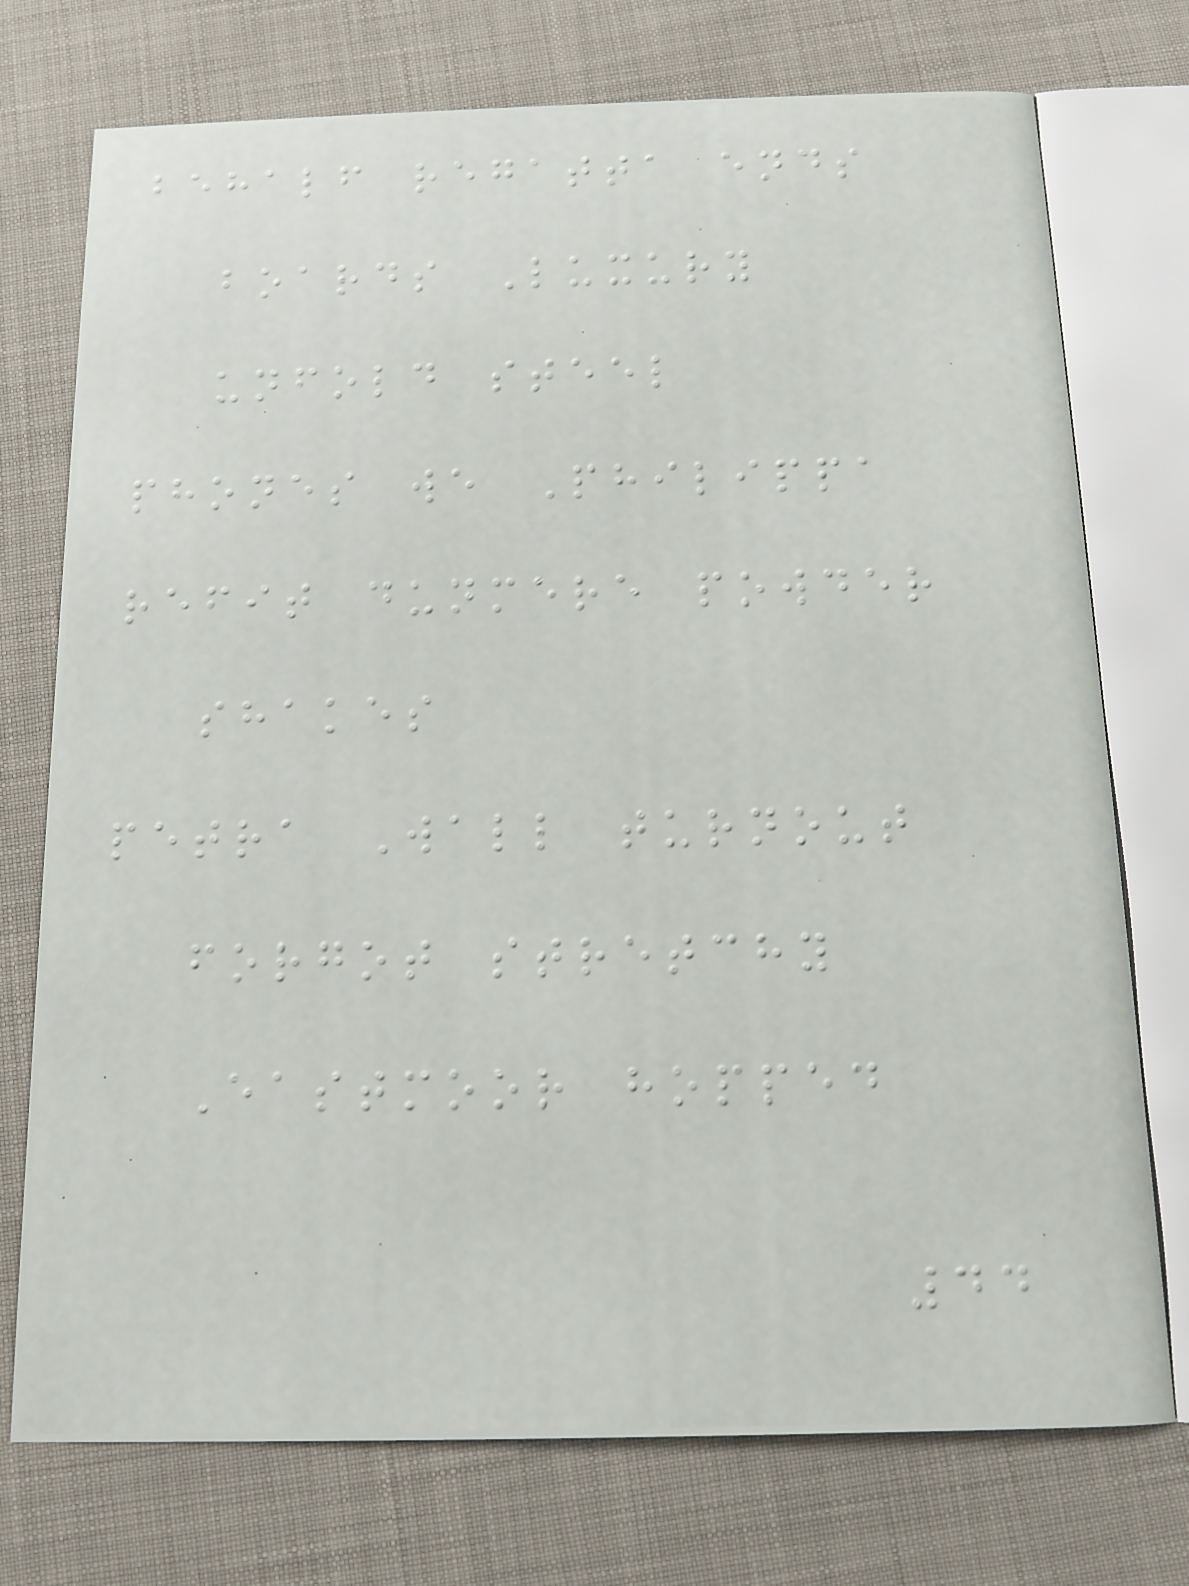behalf regatta ends
boards Luxury
unfold steel
phones we Philippa
refit dunmere powder
shakes
petra Wall turnout
forgot stretchy
Eastmoor hopped
44
